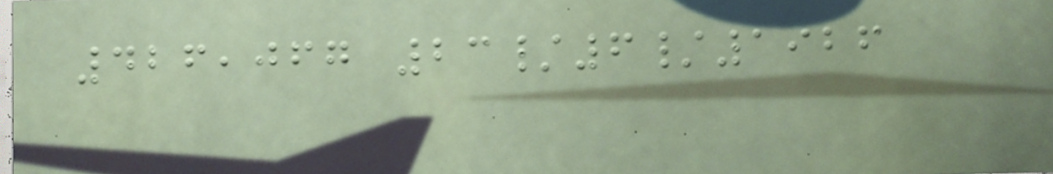426,067 23/6/1926
